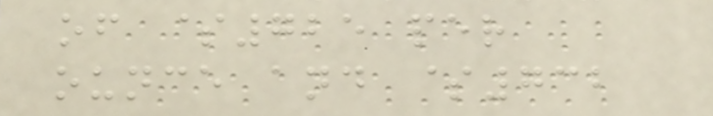of $725 per
ounce and $732
